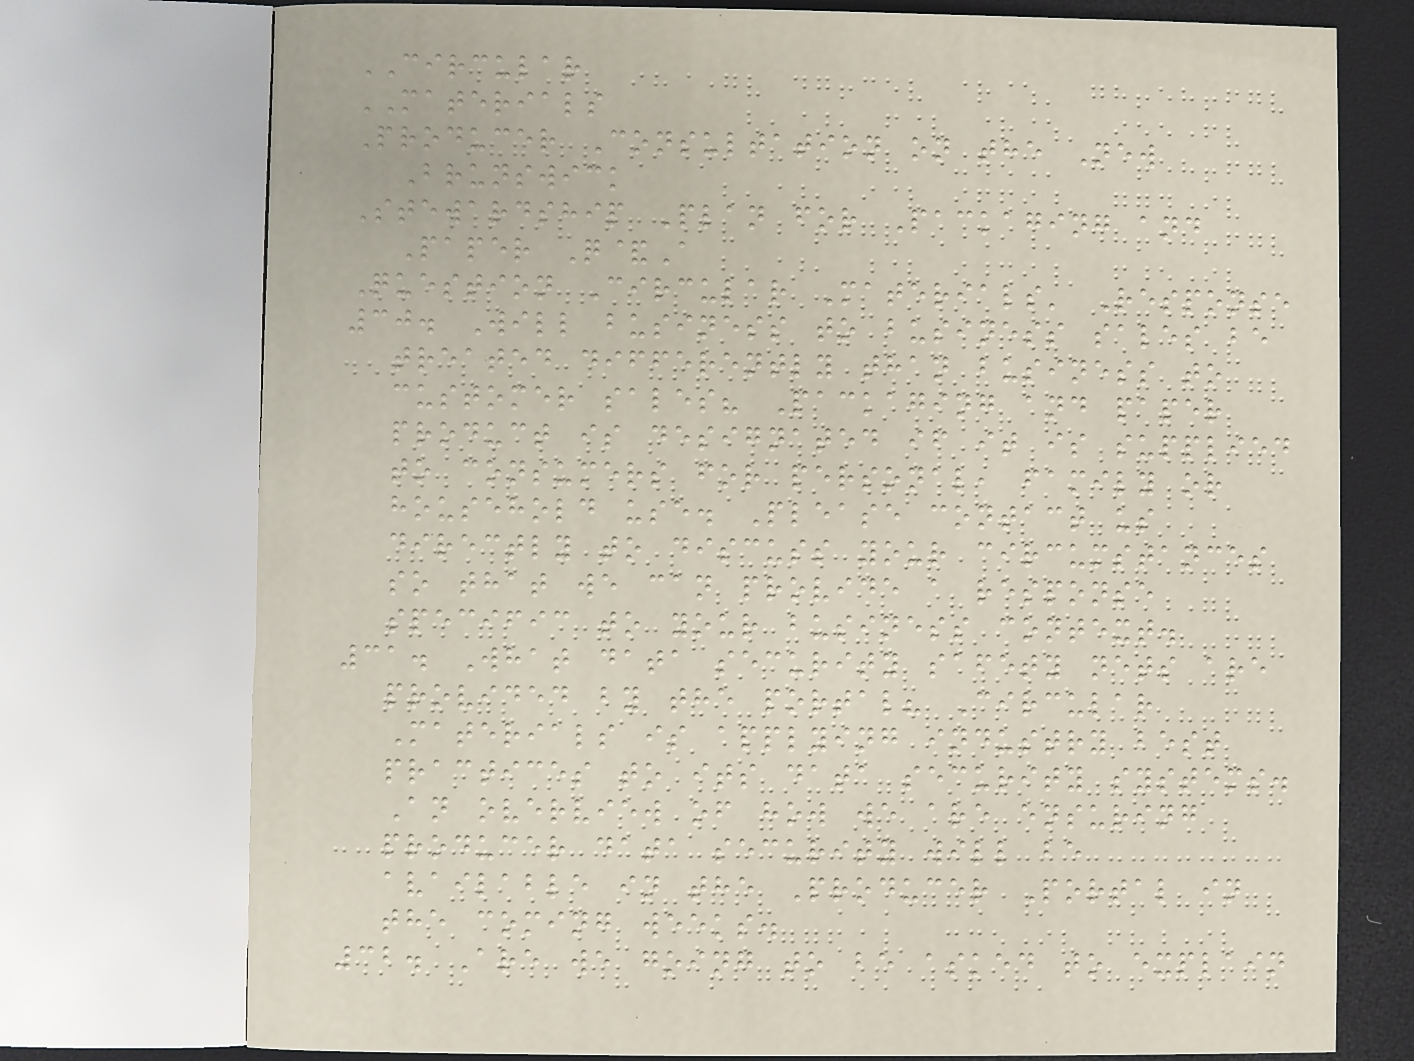CIRCULAR
MATERIALS
Producer Consultation on the New
Brunswick
Stewardship Plan for Packaging and
Paper Q&A
Question Circular Materials' Response
30. Will business to business sales be
treated differently than business to
customer sales? Packaging and paper
product is designated if it is supplied
to consumers for personal, family or
household use. Please contact us
directly to discuss your circumstances
so that we can provide a response
specific to your business context.
31. What data security safety nets are
provided by the portal? Circular
Materials is applying industry best
practices to its data security systems.
An overview of how we are ensuring
producer data security will be
available in the Producer Portal in
the coming weeks.
32. Are we going to be asked to explain
